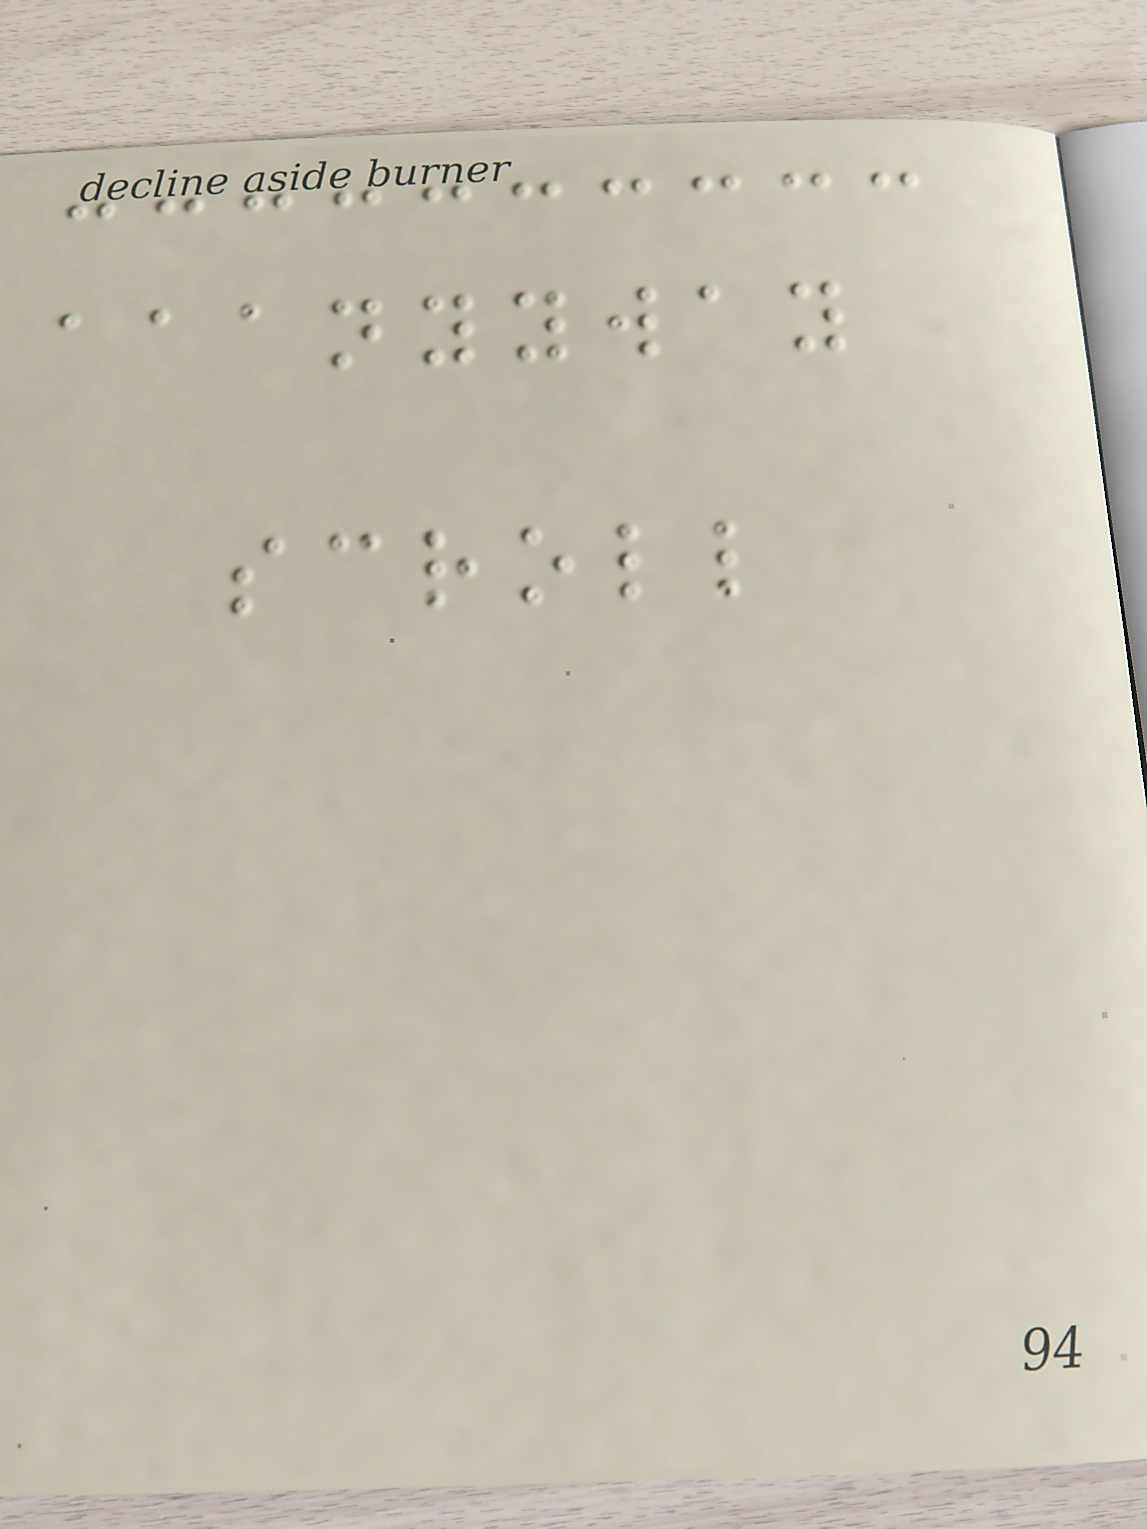aaanyyway
scroll
